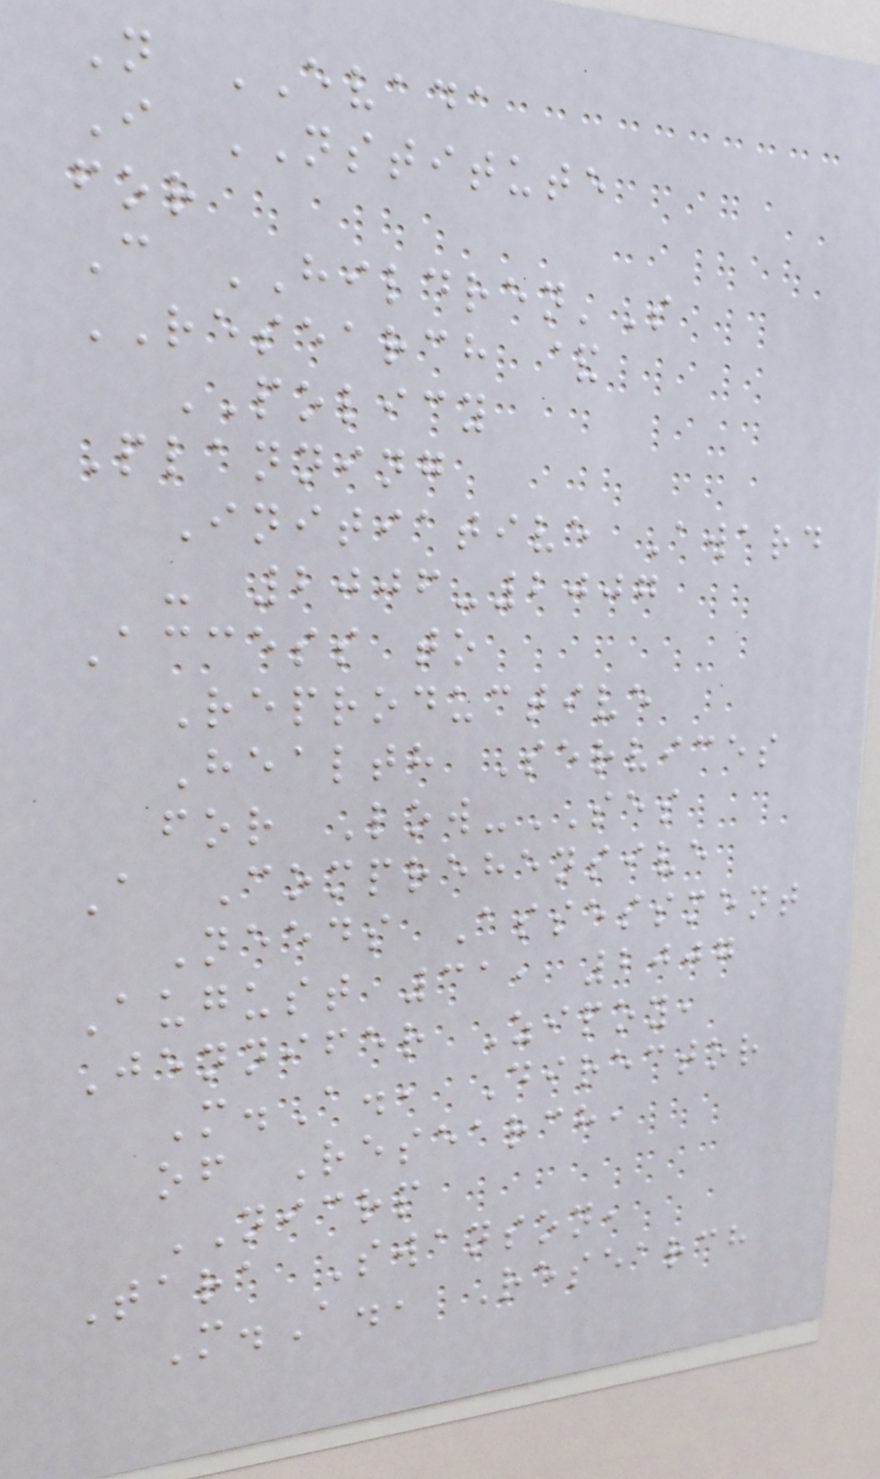N EVADA
I NSTITUTE
for
C HILDREN'S
RESEARCH &
POLICY
Planning
Initiative Award
- 2006-2007
Access to
Reproductive
Health Services
for Low-SES
A Comprehensive
Needs Assessment
August 31, 2007
Jennifer Zipoy,
M.A., Director
of Research,
NICRP
Tara Swanson,
M.A., Research
